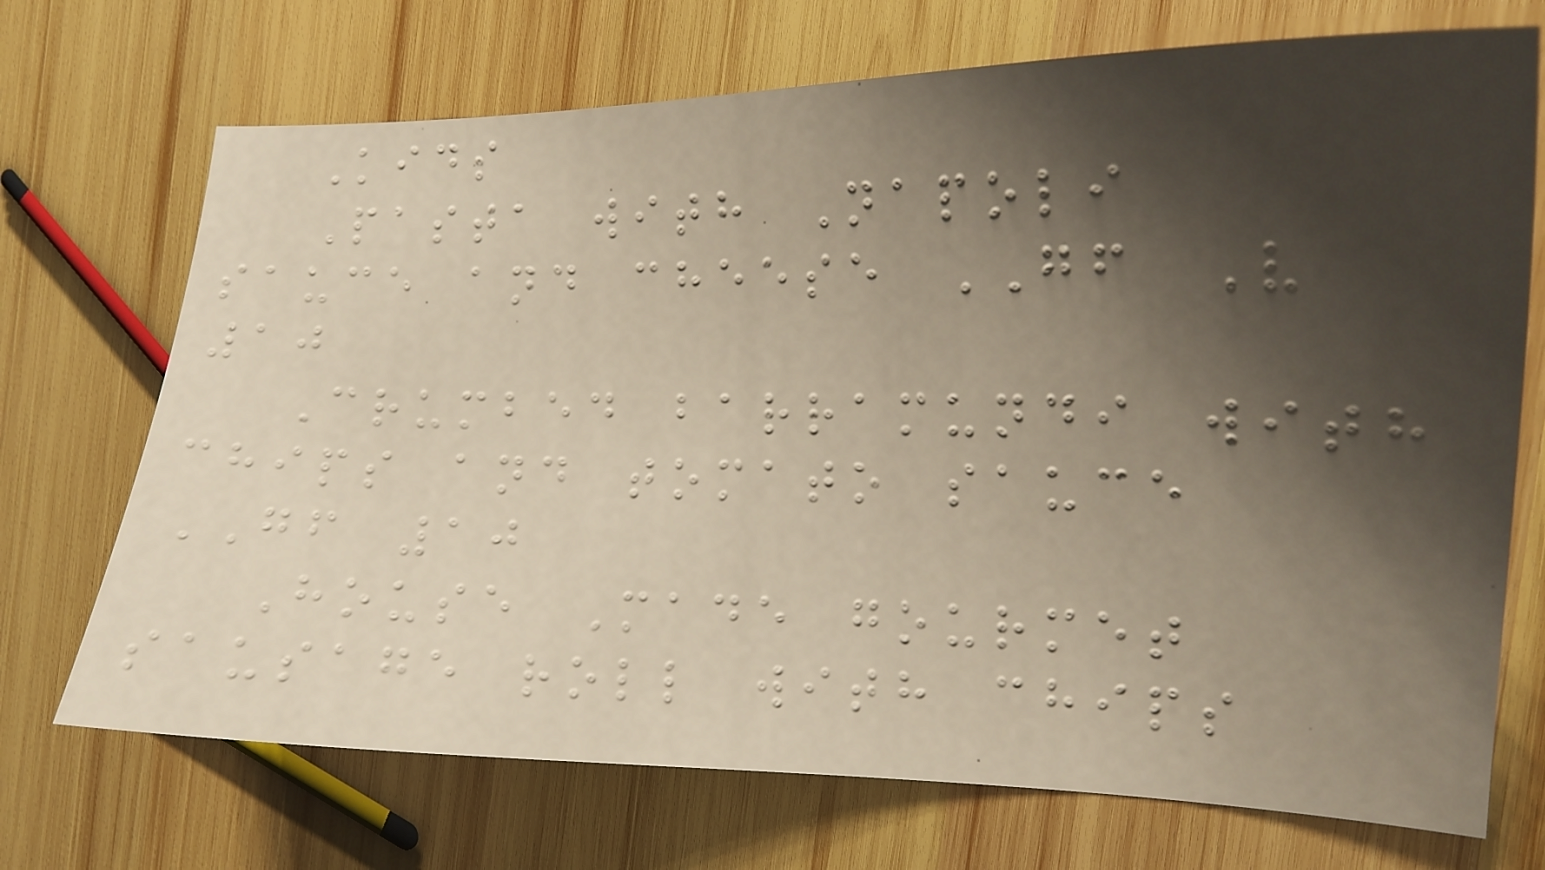Kids
Pasta with Napoli
sauce and cheese GF V
10
Crumbed barramundi with
chips and tomato sauce
GF 10
House Made gourmet
sausage roll with chips
